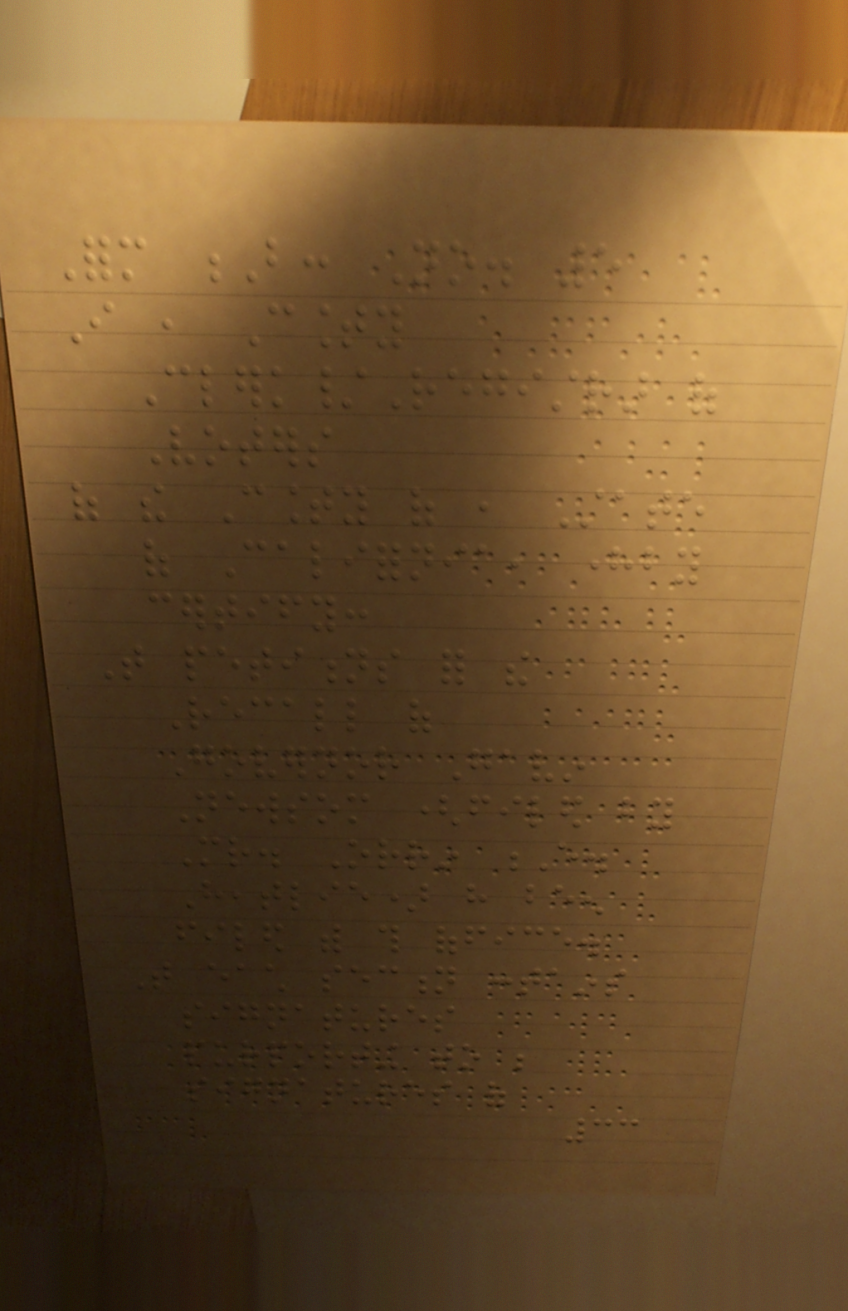Form B: No. 5
I , County
Clerk/Registrar of
Voters
of the County of , State
of California, hereby
certify:
That petitions for the
Recall of
Governor Gavin
Newsom (filed by
Mr. Orrin E.
Heatlie) have been
filed with this office.
That each section contains
signatures
purporting to be
signatures of
33
